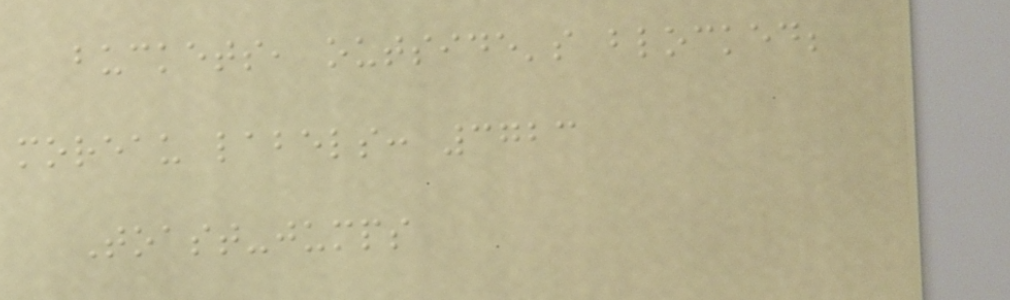buckets, outside's blocked;
moreau labels: 3723
Toast-jumps
